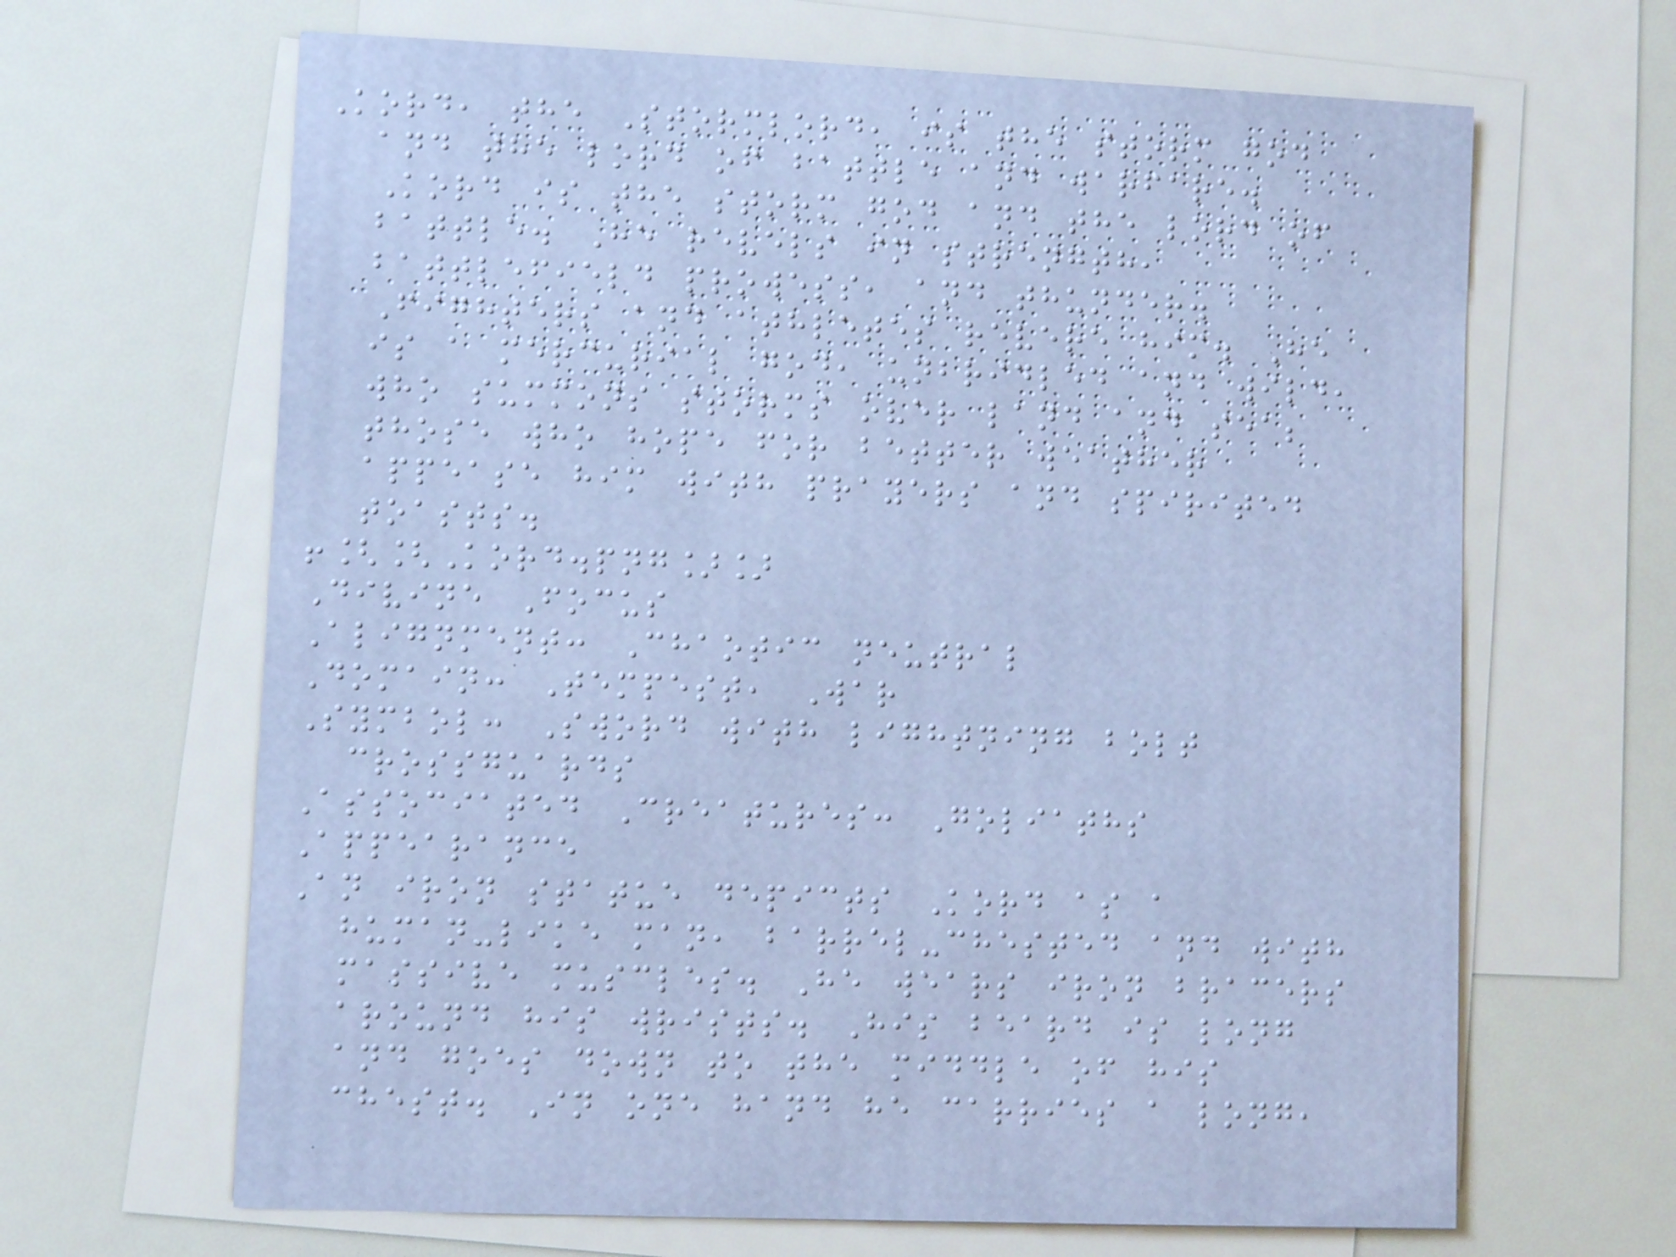Kord, the Stormlord, is the storm god
and the lord of battle and warfare.
Kord is the storm god and the lord of
battle. He revels in strength,
battlefield prowess, and thunder.
Fighters and athletes revere him. He
is a mercurial god, unbridled and wild,
who summons storms over land and sea;
those who hope for better weather
appease him with prayers and spirited
toasts.
![[Kord.png]]
Divine Focus
Alignment: Chaotic neutral
Domain: Tempest, War
Symbol: Sword with lightning bolt
crossguards
Associated Creatures: Goliaths
Appearance
An iron statue depicts Kord as a
human-like man, barrel-chested and with
massive muscles. He wears iron bracers
around his wrists. His beard is long
and goes down to the middle of his
chest. In one hand he carries a long,
